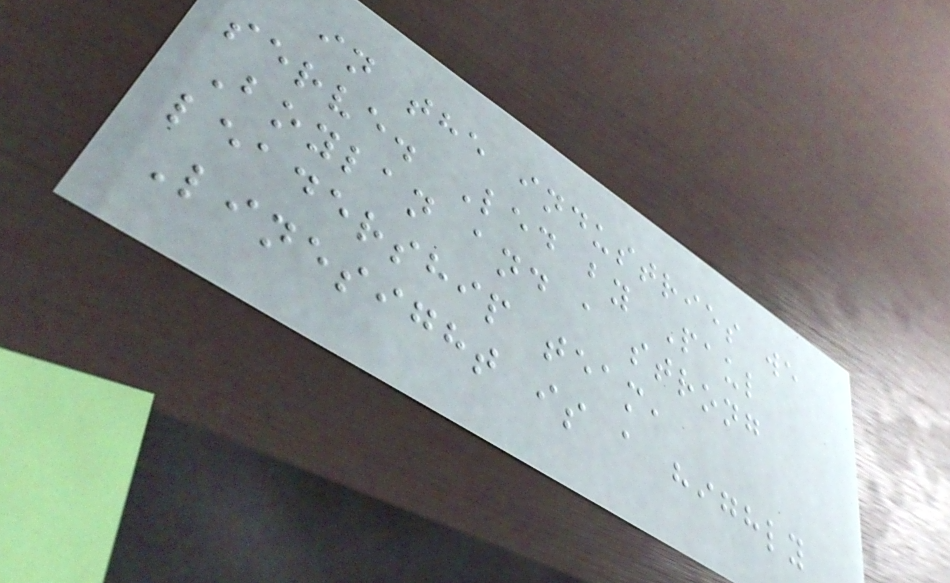in the industries we
serve. Led by Paul
Boylan and a strong
leadership team,
Linesight is a highly
